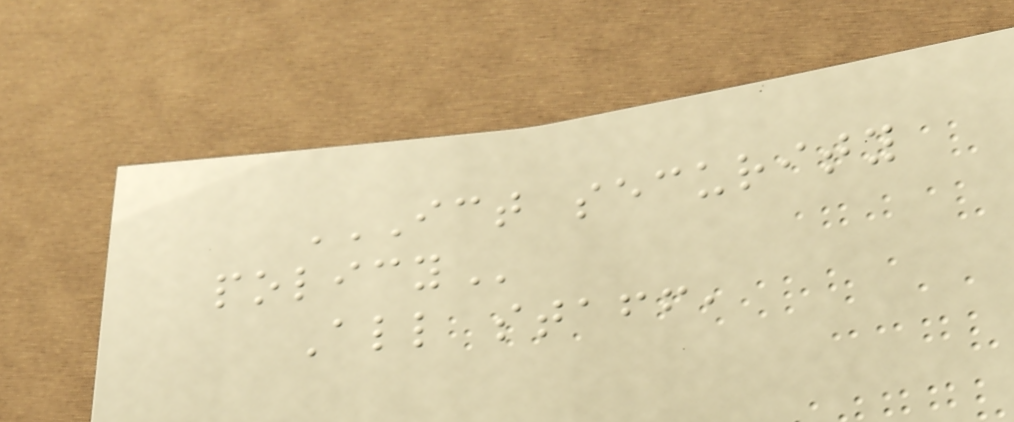ICT SECURITY
POLICY
All staff,
